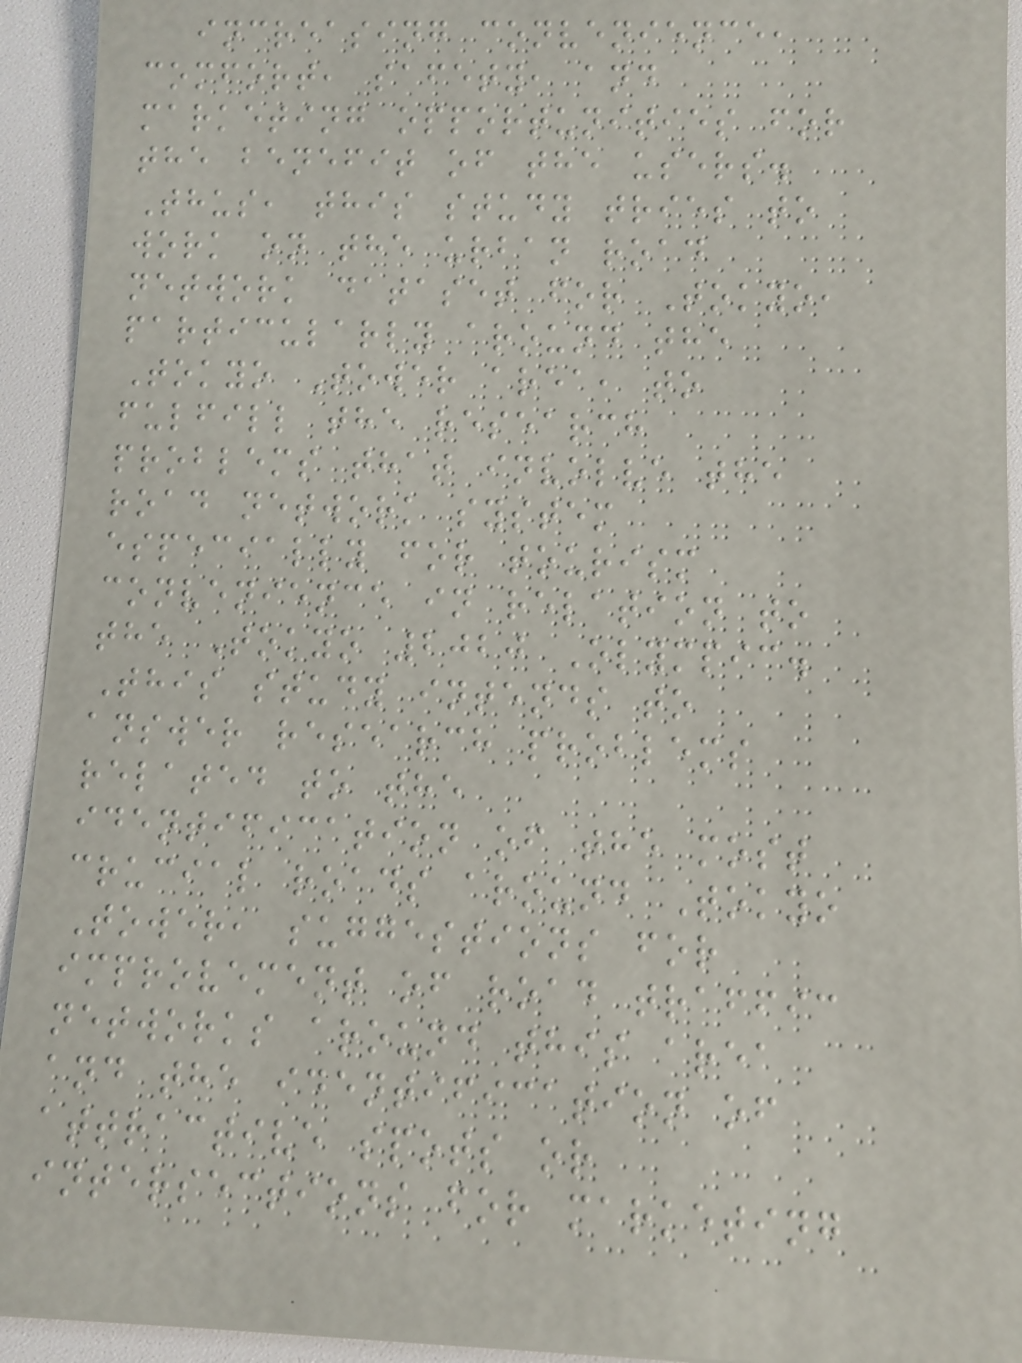increasing convenience,
comfort, safety, and
marketing opportunities for
the benefit of the users.
Thus, this study tries to
work on the urban road
network dataset for Tokyo,
particularly around the
Tokyo Tower area, to
fulfill the research
problems that involve the
road network system
especially for tourism
convenience in relation to
the Tokyo 2020 Olympic.
This study intends to
answer research problems
related to the
identification of the most
crucial roads around Tokyo
Tower, suggestions for
improvement of road traffic
networks around this area
and the identification of
attractive spots or
intersections for marketing
